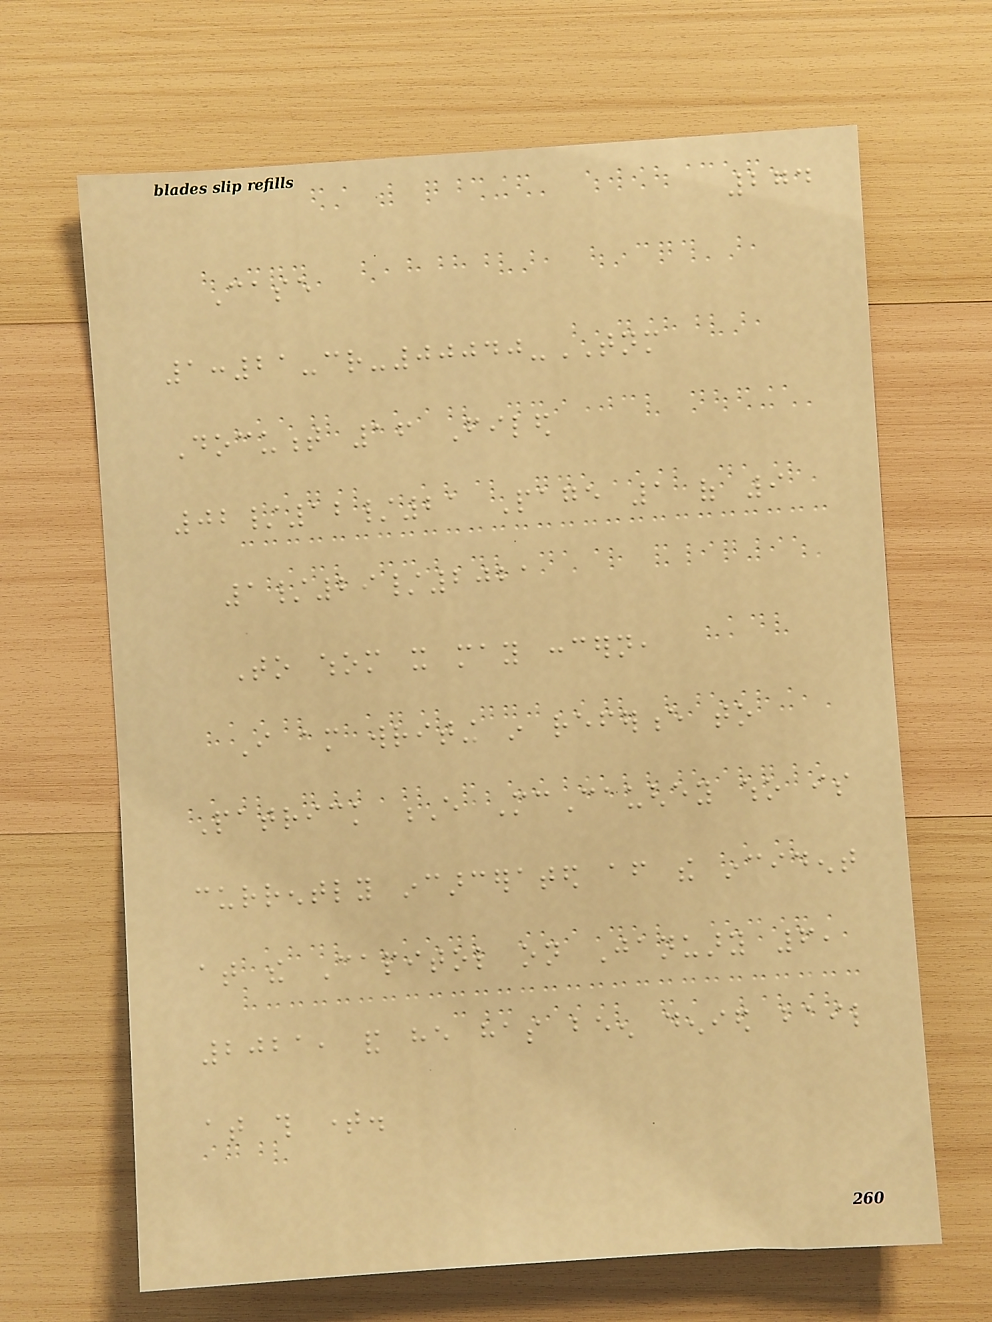274
Case
1:21-cr-00040-TNM
Document 16 Filed
02/12/21 Page 1 of 9
1/29/2021
To whom it may concern,
I am writing in reference to
Patrick E McCaughey who is
currently incarcerated after the incident
at the Capitol on January 6,
2021, and he has been denied bail
at this time.
